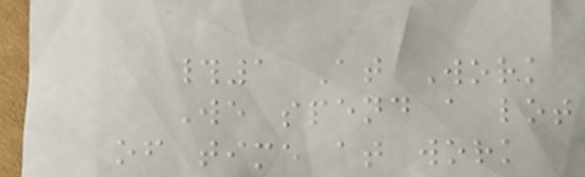#1 At Work
We spend a lot
of time at work
